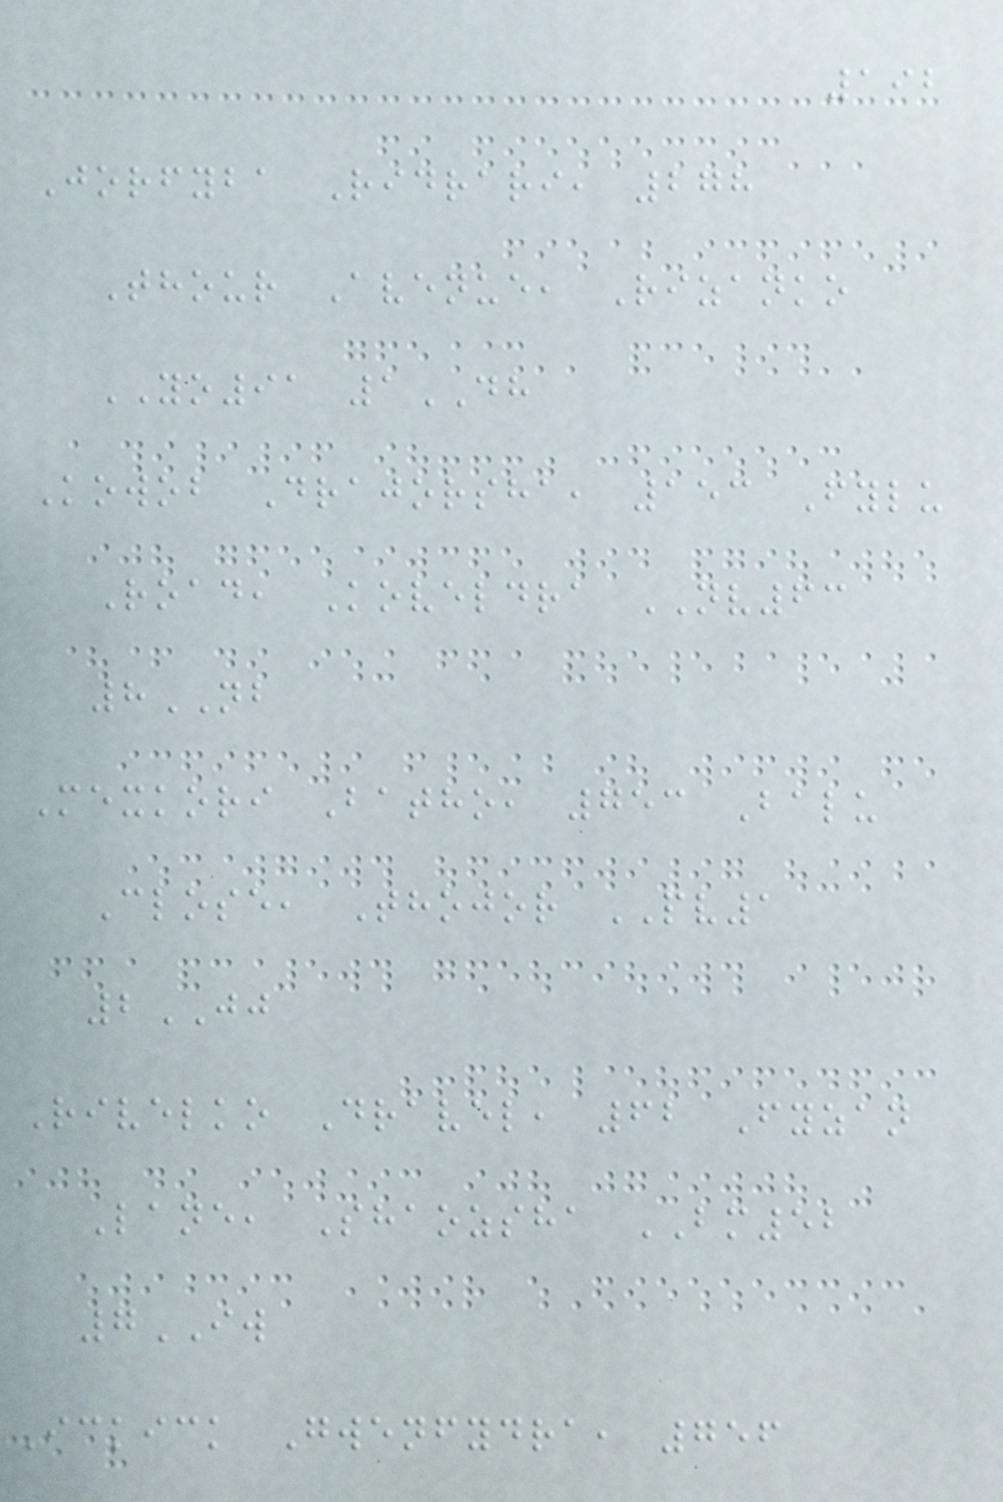192
Jorfyba Ridrari, 278
Thour Avenue, Rizanko
YO91 1DH
Kowob Drajorsha, 153 Fylu
Road, Koveldra NV63
8NB
Mexkori Batho, 753 Balu
Close, Thojor PV1
2JJ
Rivelko Dravel, 62 Fyzan
Lane, Shaozsha BM52
7IW
Ickick Gwenfydra, 756
